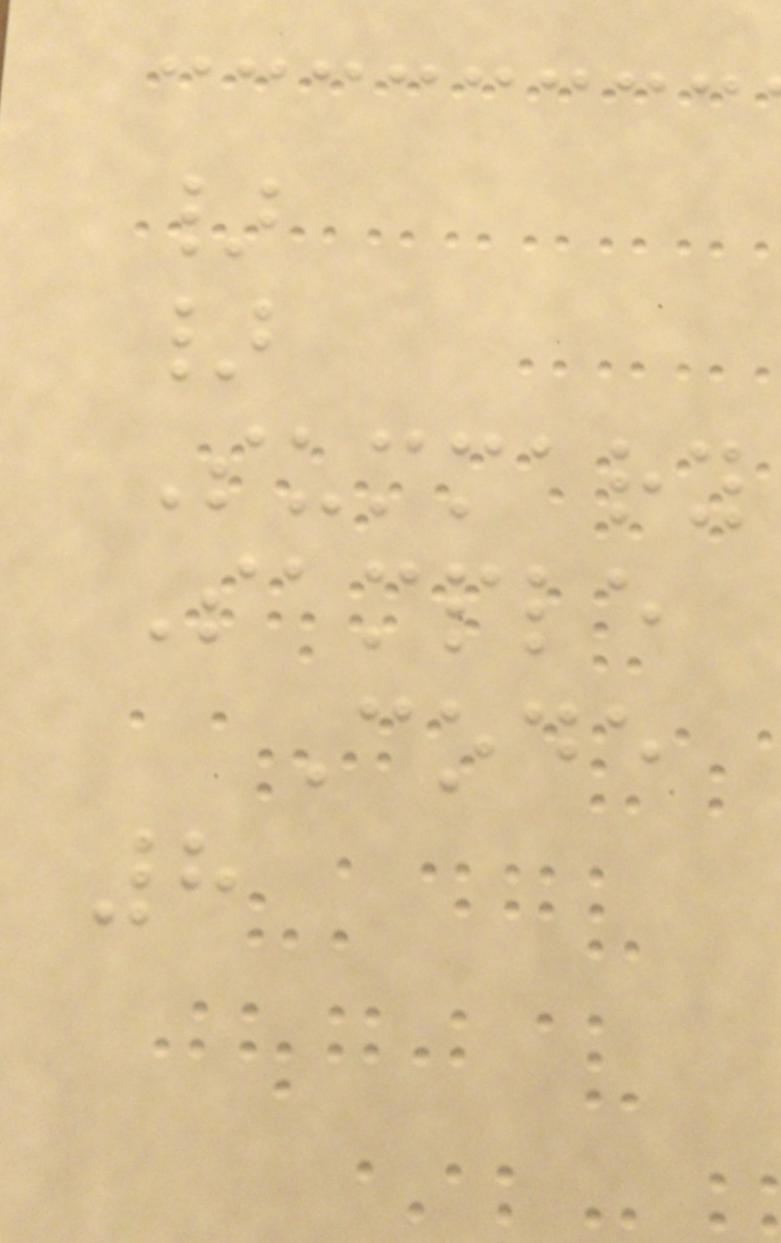}
}
Summary
Sample
Code
8
